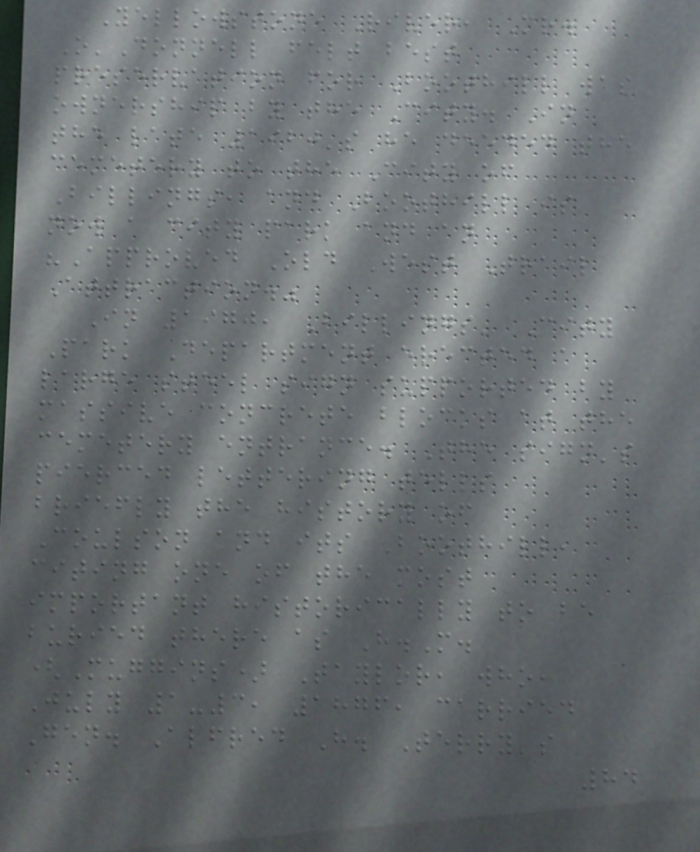Yellowstone River, Mr.
O'Donnell felt best
preservation for Boothill was
ownership by the City. In
the late 1920's he deeded the
cemetery to the City of
Billings, and Boothill is
now a city park and an
"Approved Old West Trail
Attraction."
In 1970, Billings' City
Park Department erected a
large steel sign supported by
massive concrete blocks at the
cemetery entrance. The sign's
pierced lettering tells
briefly the history of
Coulson and its Boothill,
citing one of the most
important historically to be
buried there as H.M.
(Muggins) Taylor, who,
July 1-3, 1876, carried
Gen. Alfred H. Terry's
84
